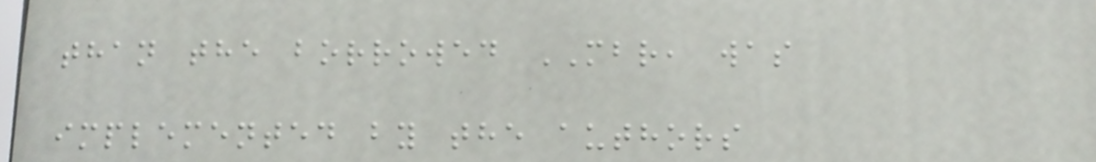than the borrowed MBR, was
implemented by the authors
